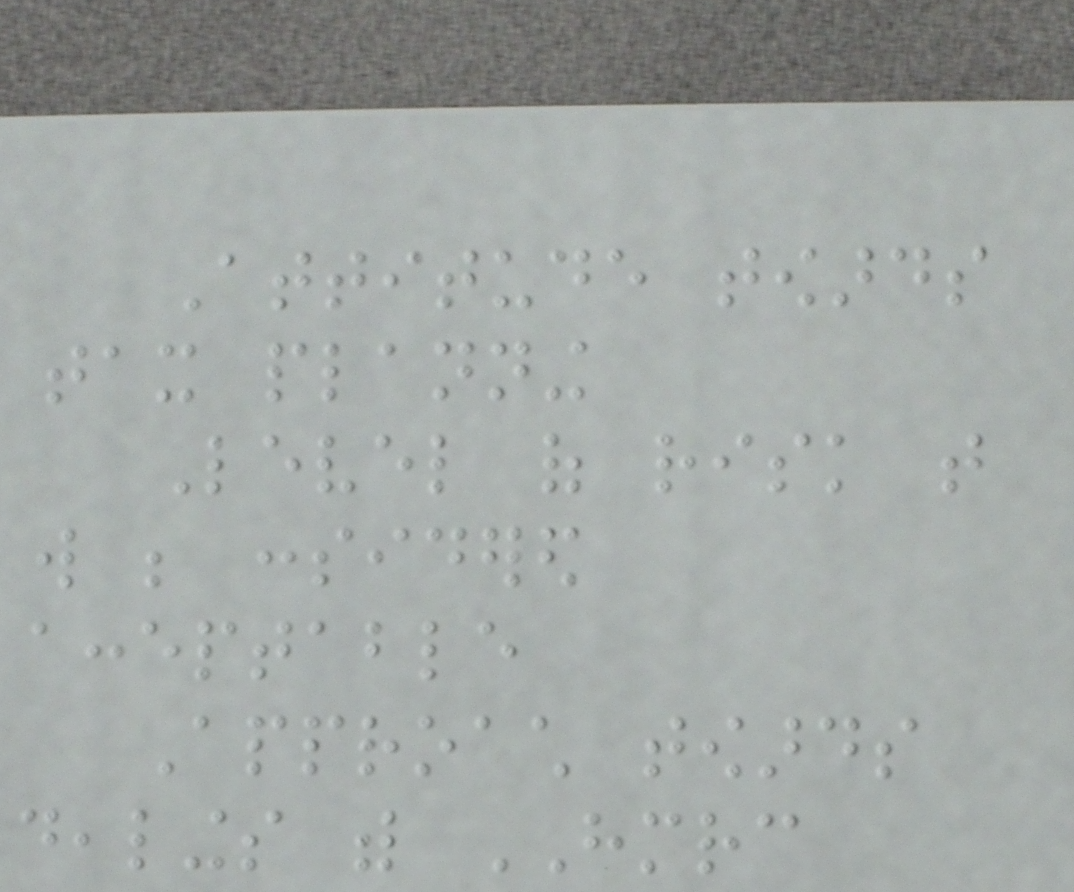Attitude towards
tax planning
Level of risk that
will be considered
acceptable
Approach towards
dealings with HMRC
